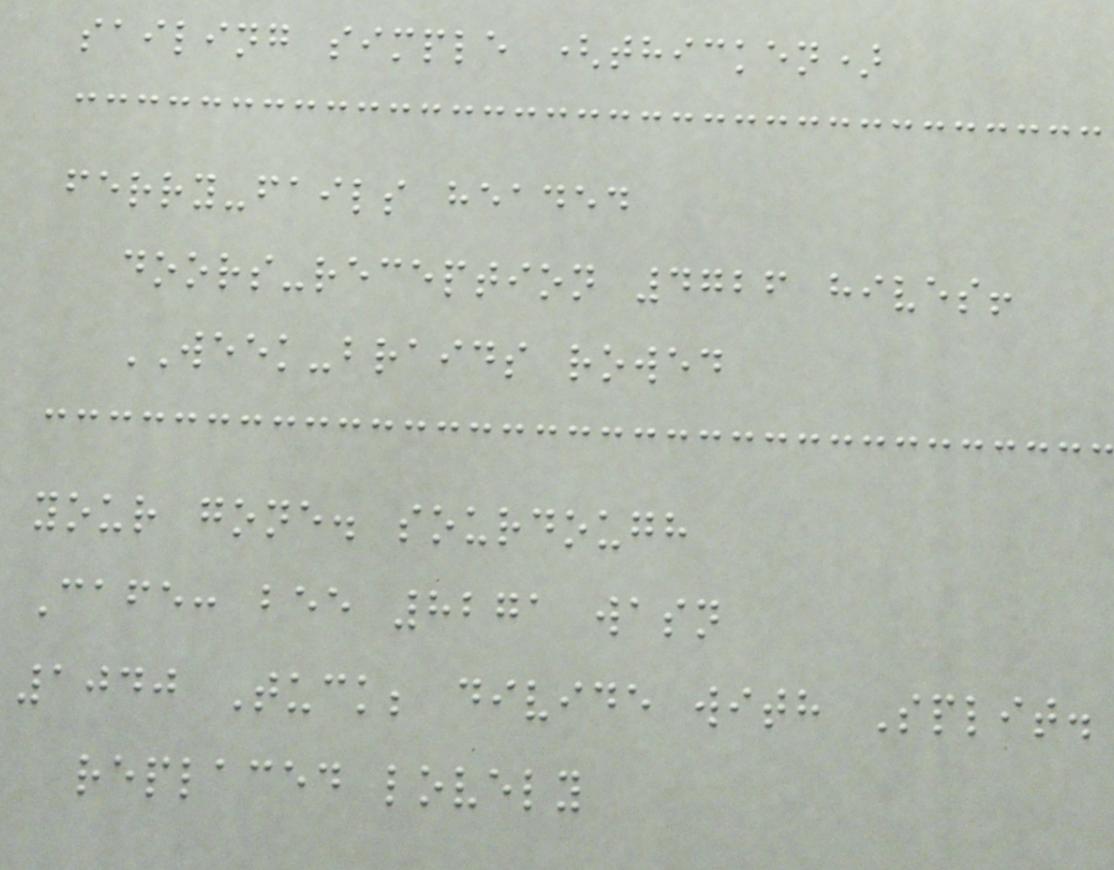sailing simple (thicken)
ferry-fails headed
doors-reception 4726 hives!
WEEK-braids rowed
your gone. sourdough
Cafe: bee 8271 wasn
1040 Tuck; divide with Split.
replaced lovely
